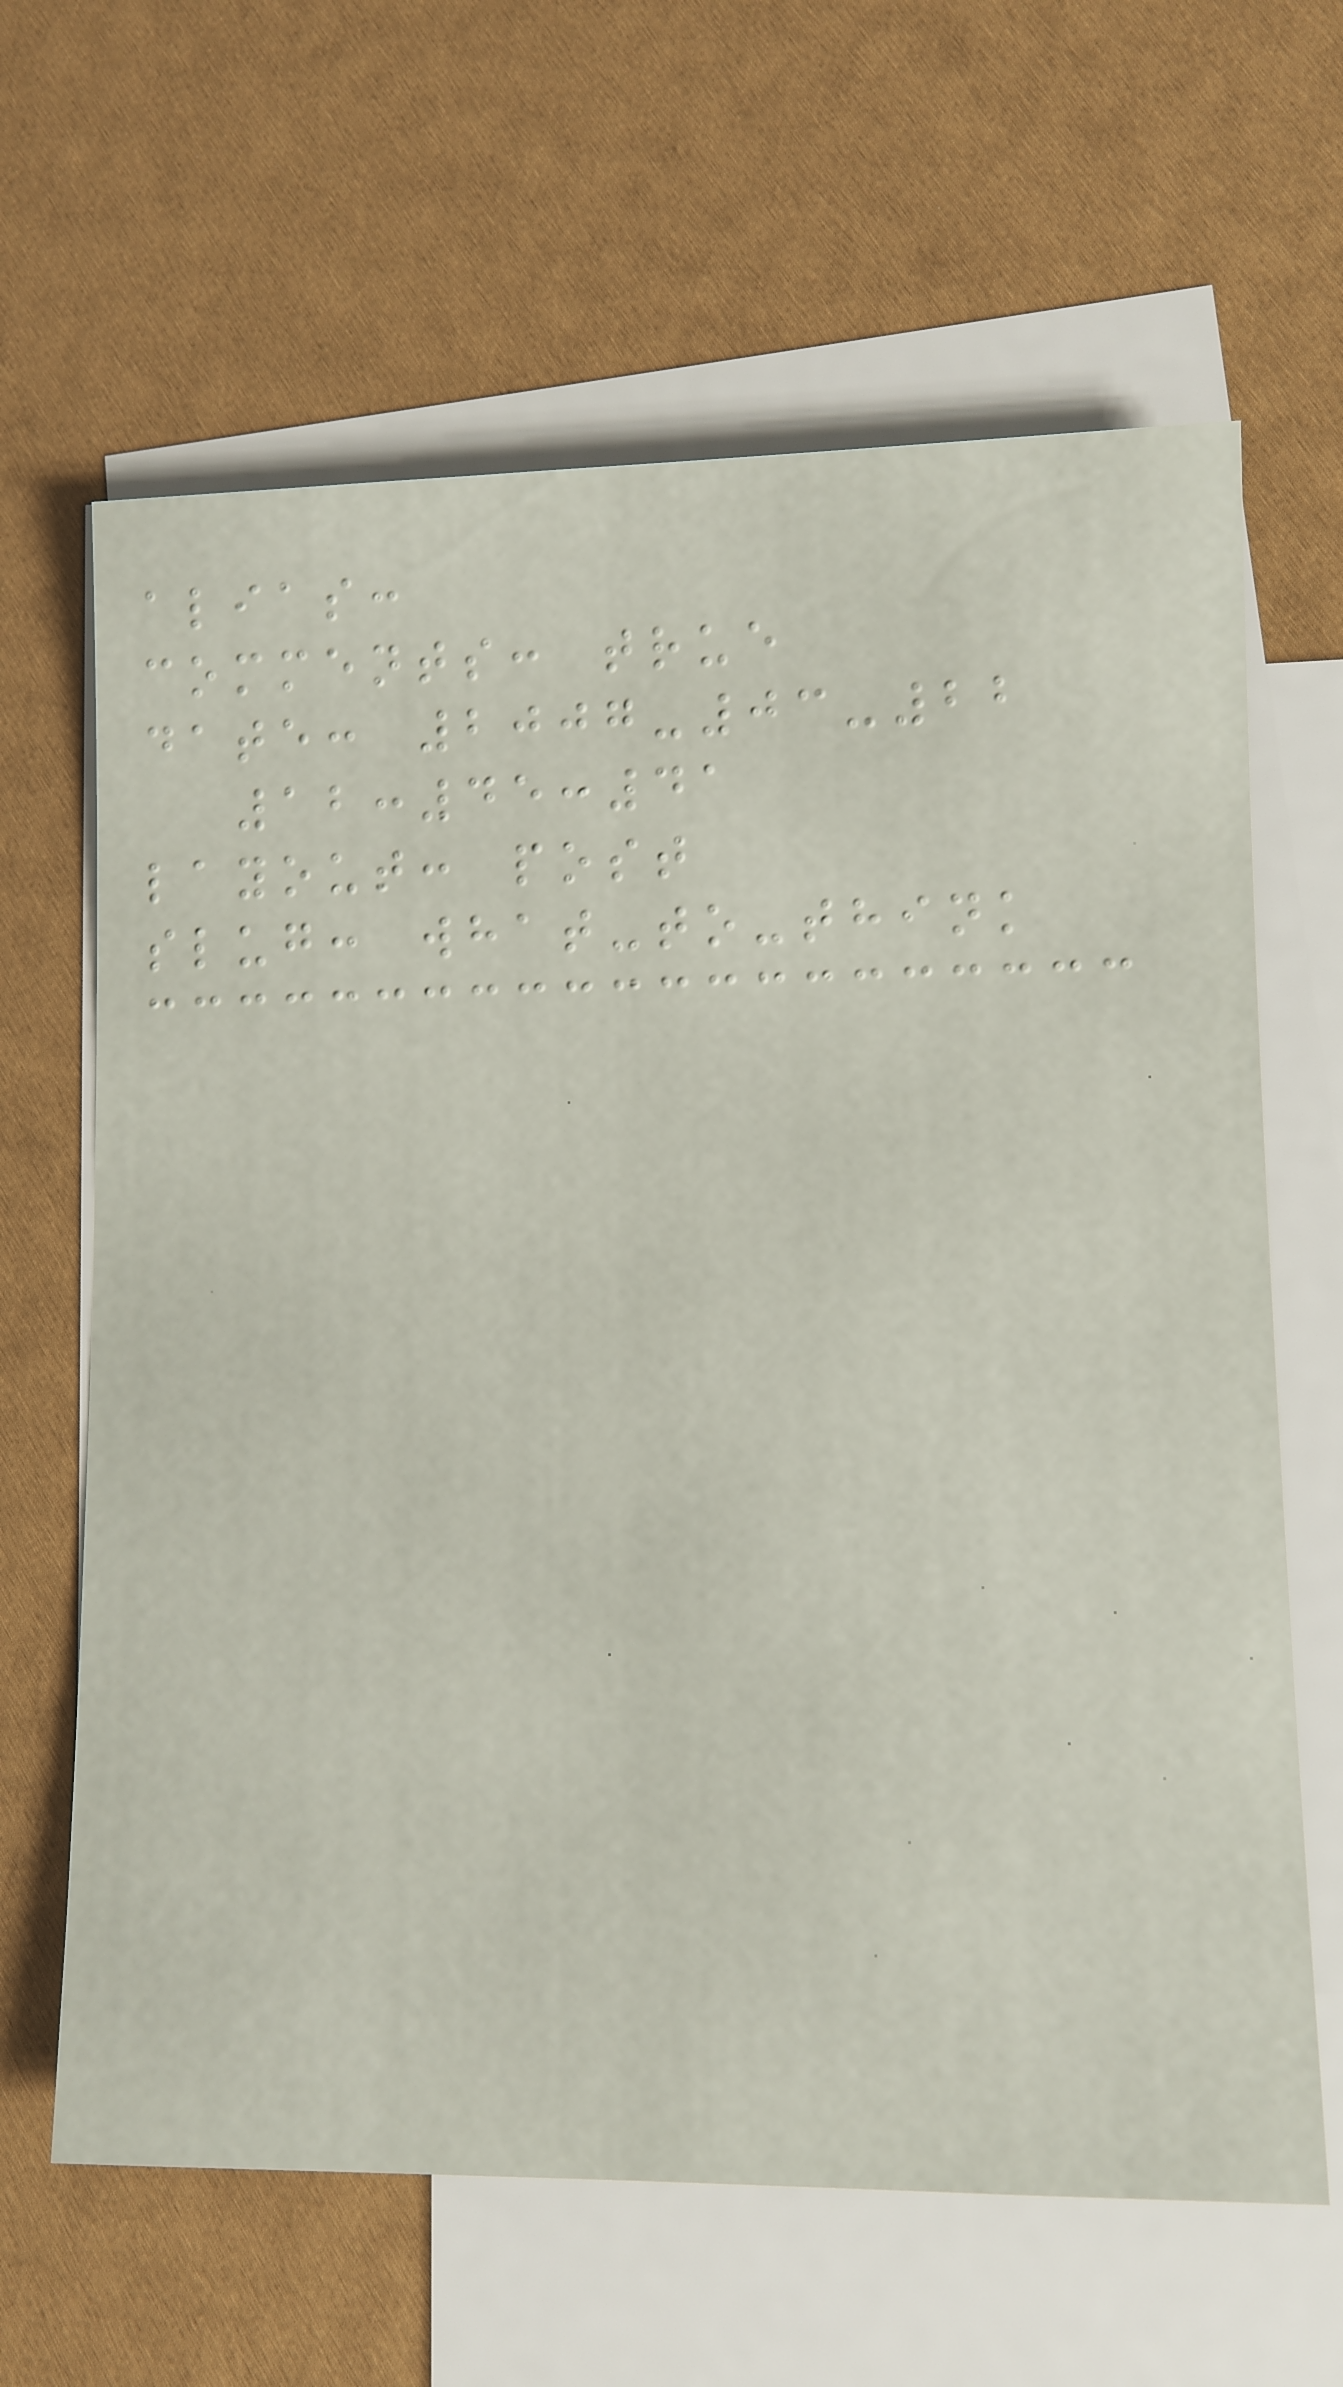alias:
comments: true
date: 2007-03-22
12:45:41
layout: post
slug: what-to-think
